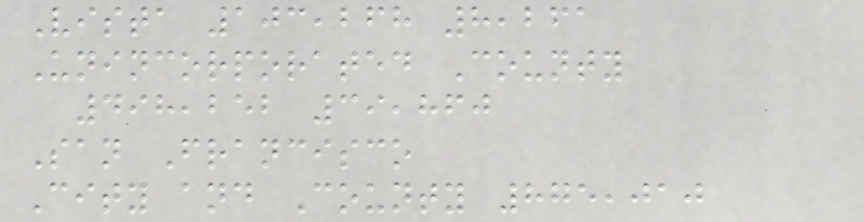Vista 103,268 8,261
Unincorporated County
498,252 39,860
San Francisco
City and County 875,010
